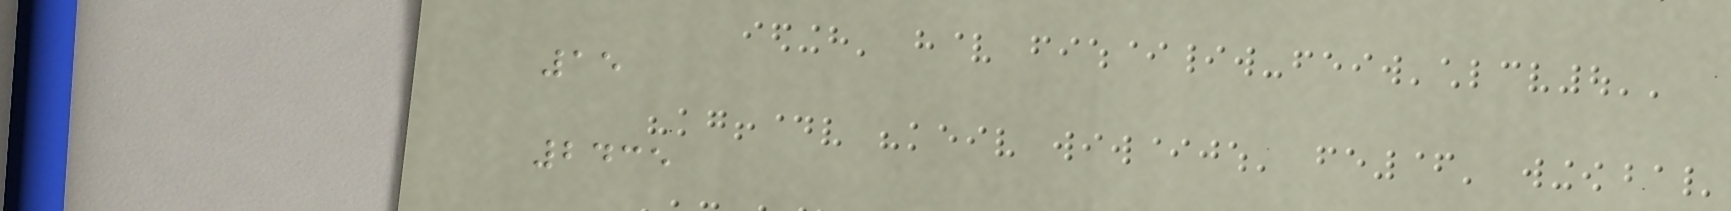15
2435
